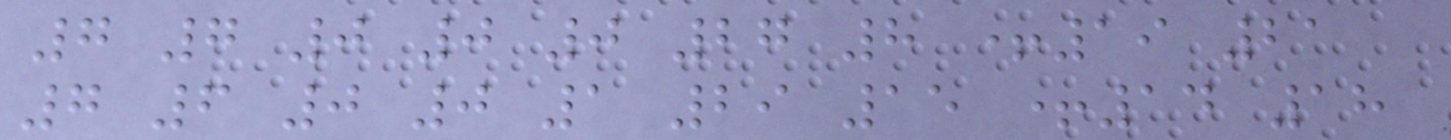7 7 0 0 0 27 8 +19 21
7 6 0 0 1 29 15 +14 18
